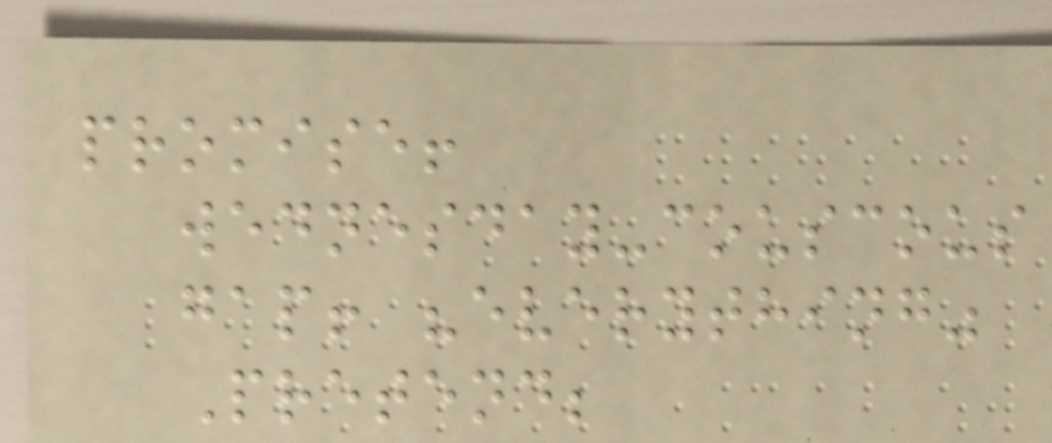promise!
wednesday-couscous
gap! "everything"
Pretend;
